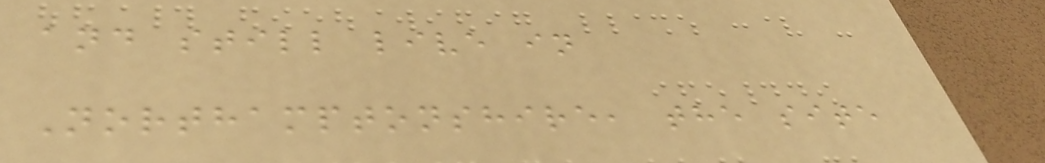and still live in
Northamptonshire, the site
